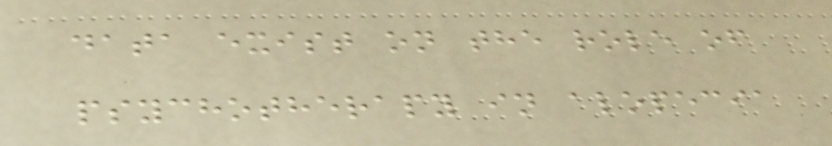data exist on the role of
psychotherapy in alopecia
